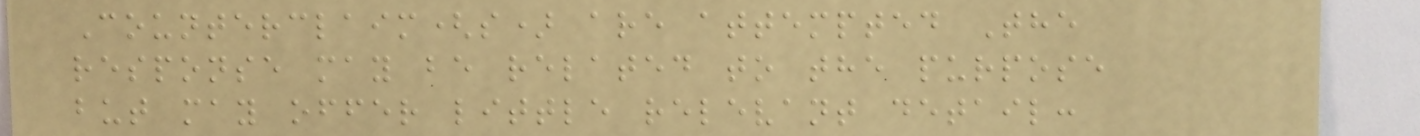Counterclaim(s) are attempted The
response may be related to the purpose
but may offer little relevant detail:
